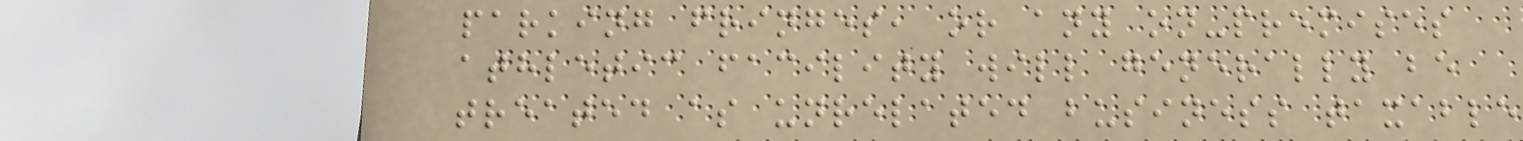parking fringes, or any on-premises
athletic facility will generally be
treated as unrelated business taxable
